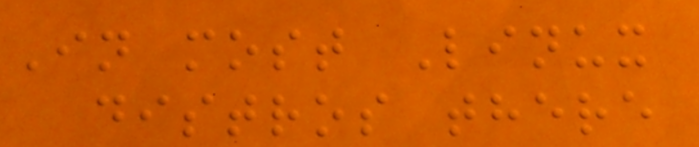In most Linux
distros there
